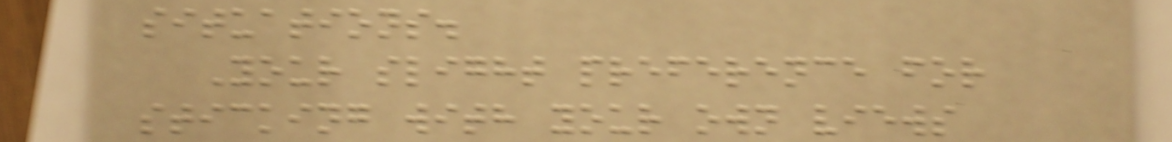situations.
Your slight preference for
sticking with your own views
